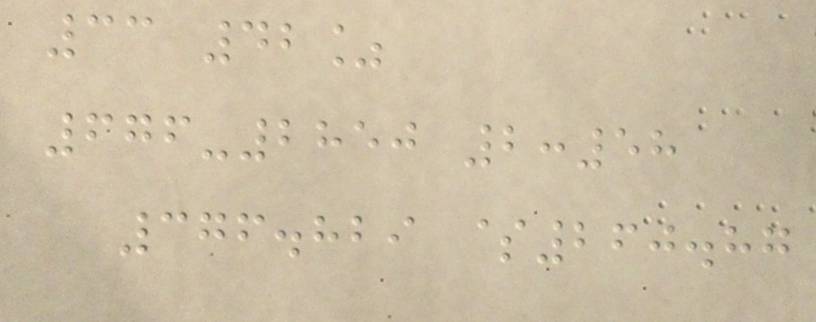33 42%
676-2850 2:58
376.829 $260.87
